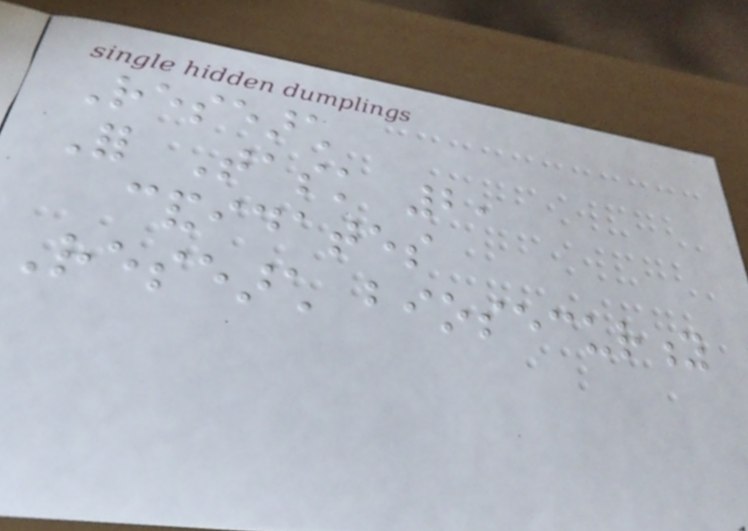Research
For Task 2,
candidates
Research biosecurity
